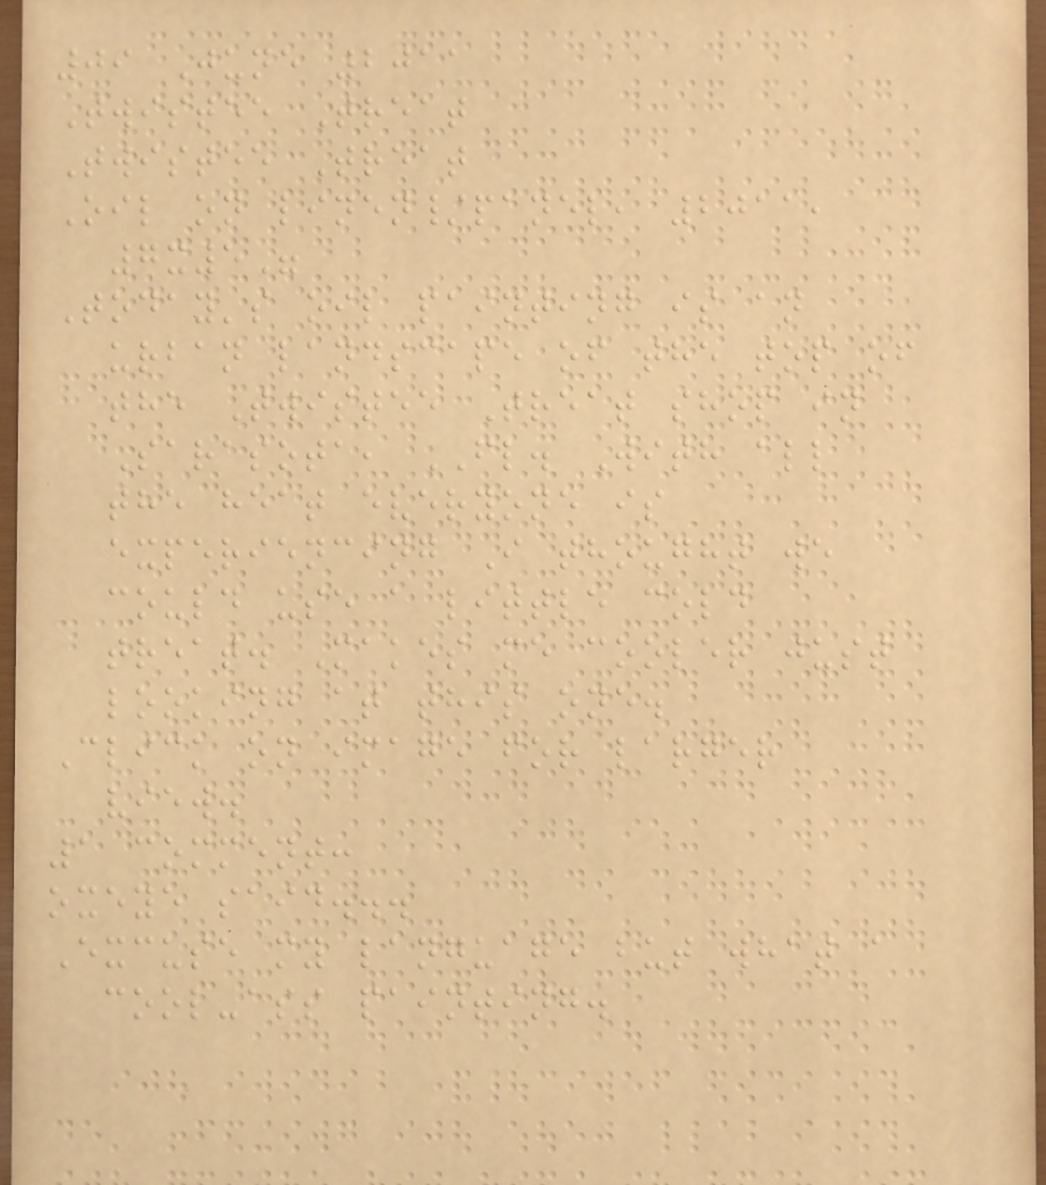09 June 2011
Twistee Treat
Twistee Treat
Oil on linen/panel, 2011,
7x5"
Today's oil painting is an
urban landscape of the top of
the Twistee Treat shop in
Sarasota, FL. With all
the heat everyone is
experiencing I thought we
could use a little cold
treat. Makes me cooler just
looking at this one.
Click on image for larger
view.
1 comment:
oxeye said...
Excuse my language but what a
cool-ass painting.
